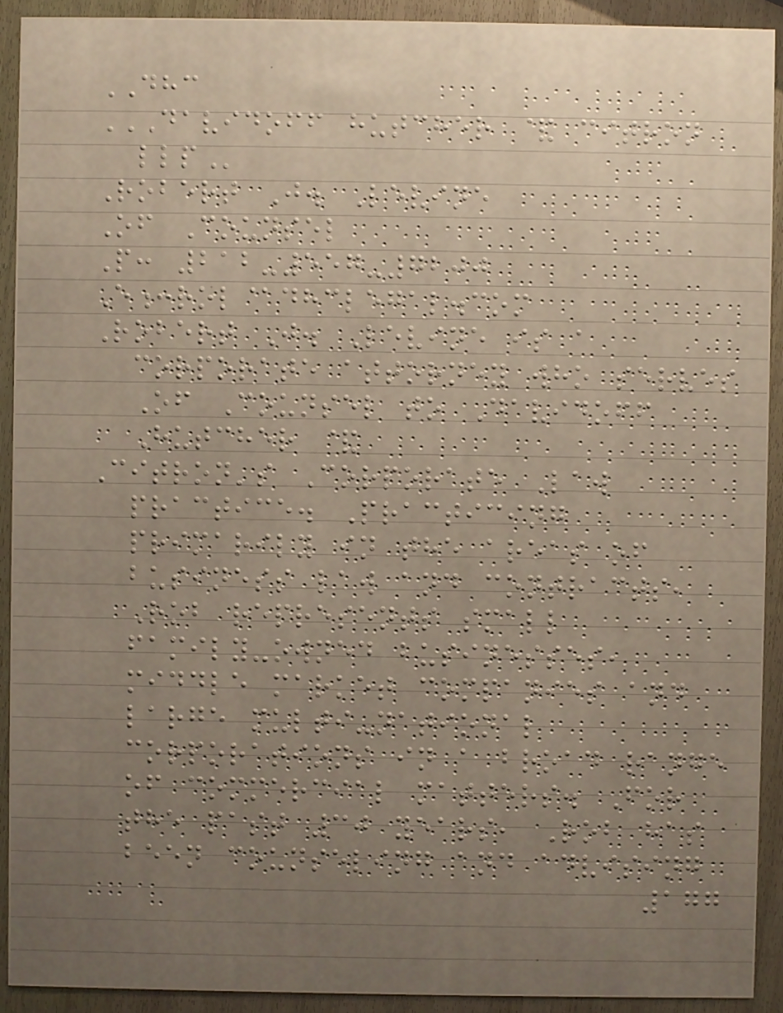DHC
DAVIDOFF HUTCHER & CITRON
LLP
Robert J. Levine
Of Counsel
P: 212-557-7200
E:rol@dhclegal.com
Robert J. Levine is a
corporate attorney who serves
Of Counsel to Davidoff
Hutcher &
Citron's Corporate Law
practice. Practicing
primarily in the areas of
business law and contracts,
Rob represents small
family-owned businesses,
middle market companies and
large multi-national
corporations in a broad range
of commercial matters. For
the past 30 years, Rob has
been counseling and advising
177
